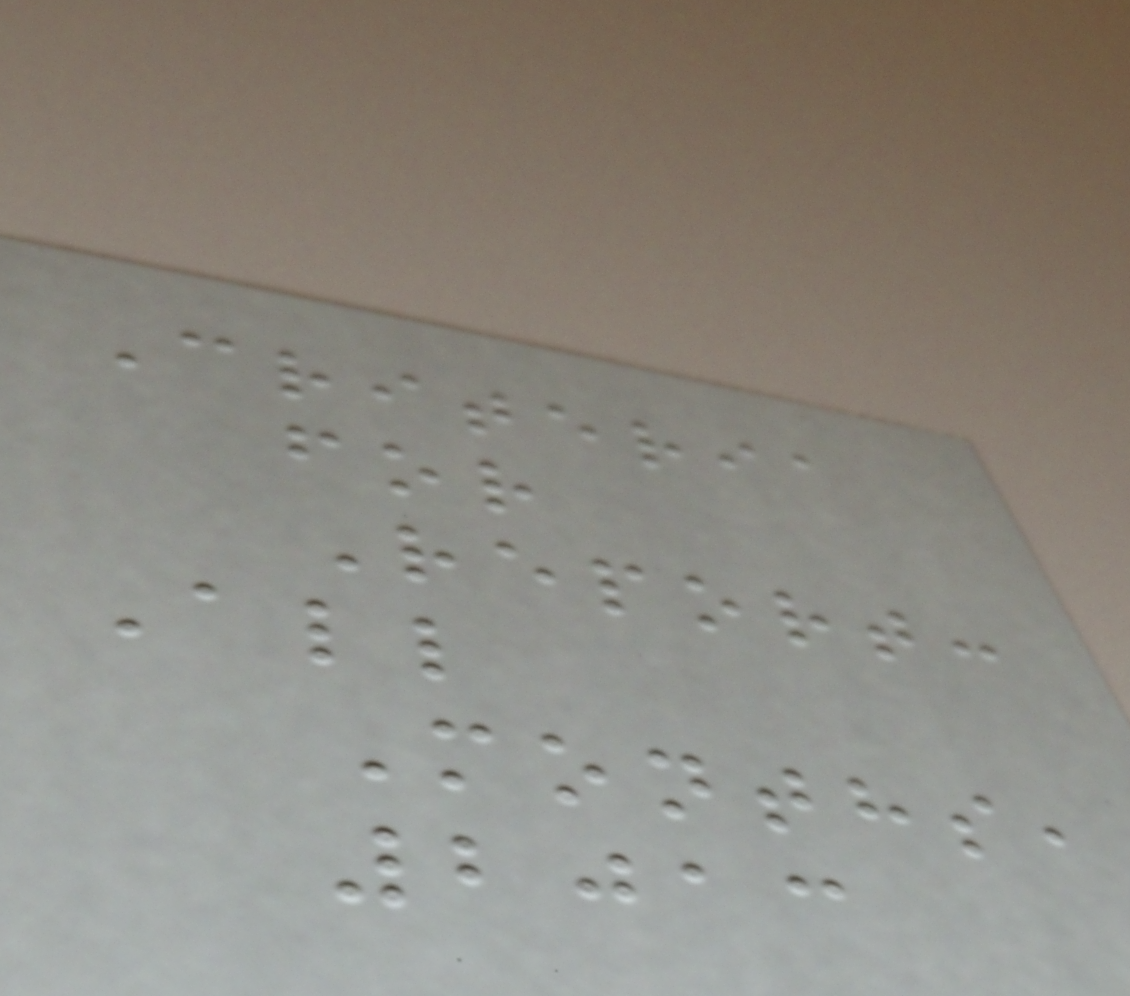Criteria
for
Report:
All
Months,
2013
